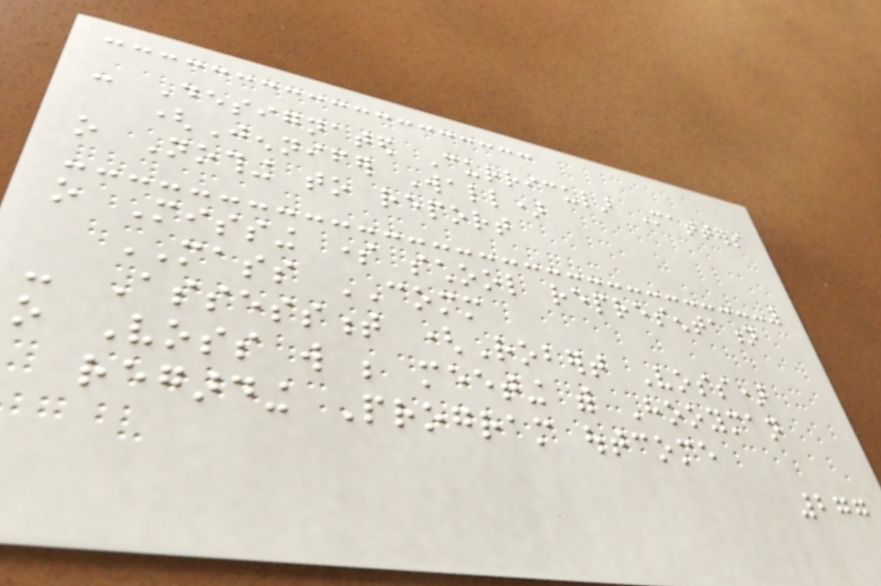- Designated Curricular Matters
(Jennifer Wall)
o Nothing to report
o Missing some school representation
MASS COMM
- Assessment (Robert Voss)
o Voss will be meeting with Hooyman
regarding Program outcome
277
